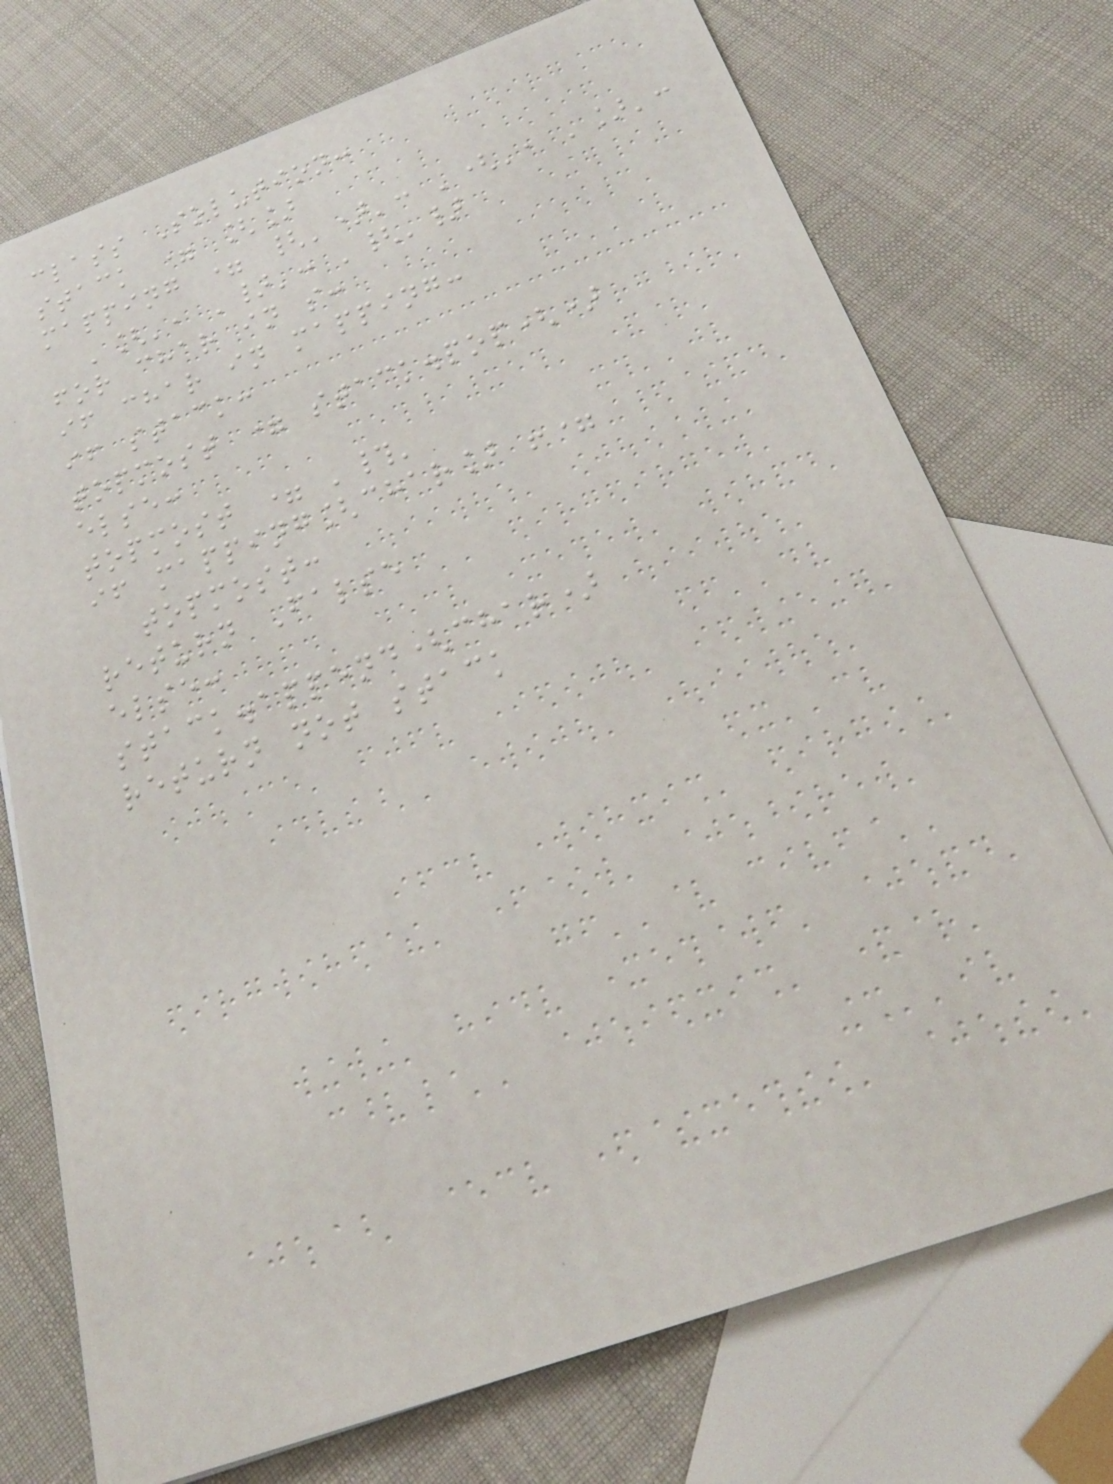class Solution:
stack = []
mapping = {')': '(', ']':
'[', '}': '{'}
for char in s:
if char in mapping:
if stack:
topmost = stack.pop()
else:
topmost = '#'
if mapping[char] !=
topmost:
return False
else:
stack.append(char)
return not stack
